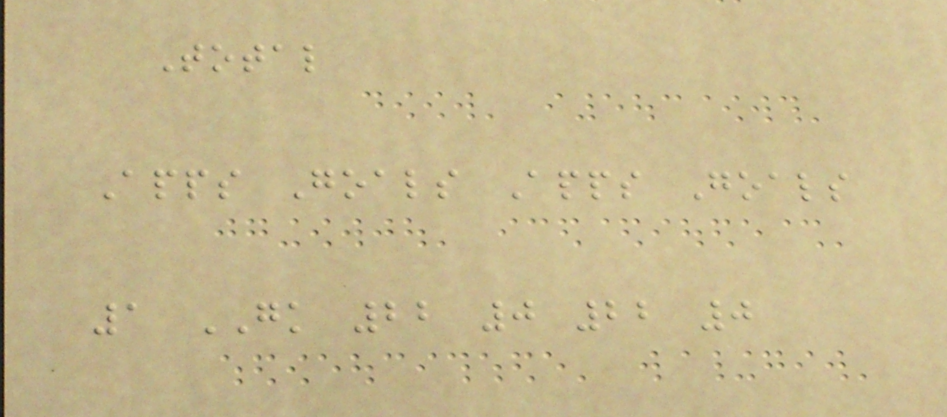Total
Apps Goals Apps Goals
1 GK 22 0 22 0
